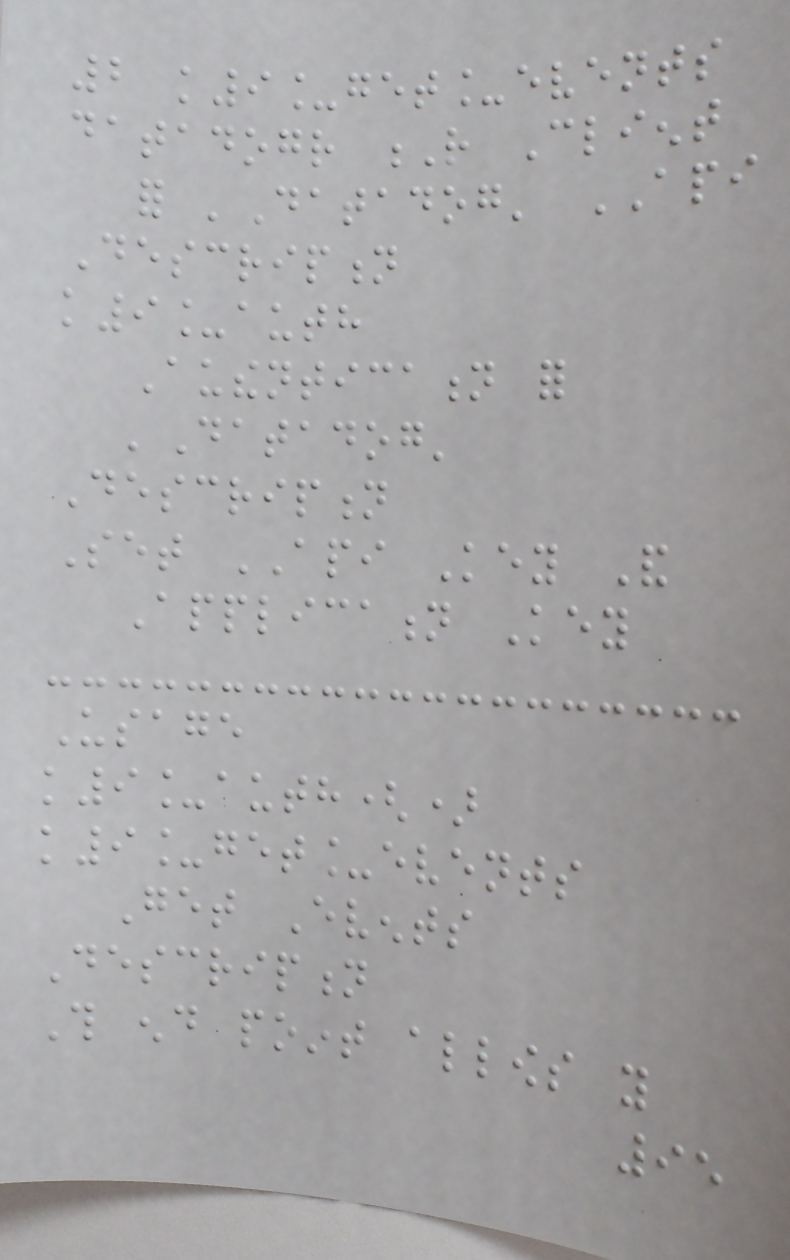2 k9_get_events
datadogr R Client
for 'Datadog' API
Description
k9_auth
Authentication for
'Datadog'
Description
Set API Key And
Application Key
Usage
k9_auth()
k9_get_events
Get Events
Description
This end point allows you
95
